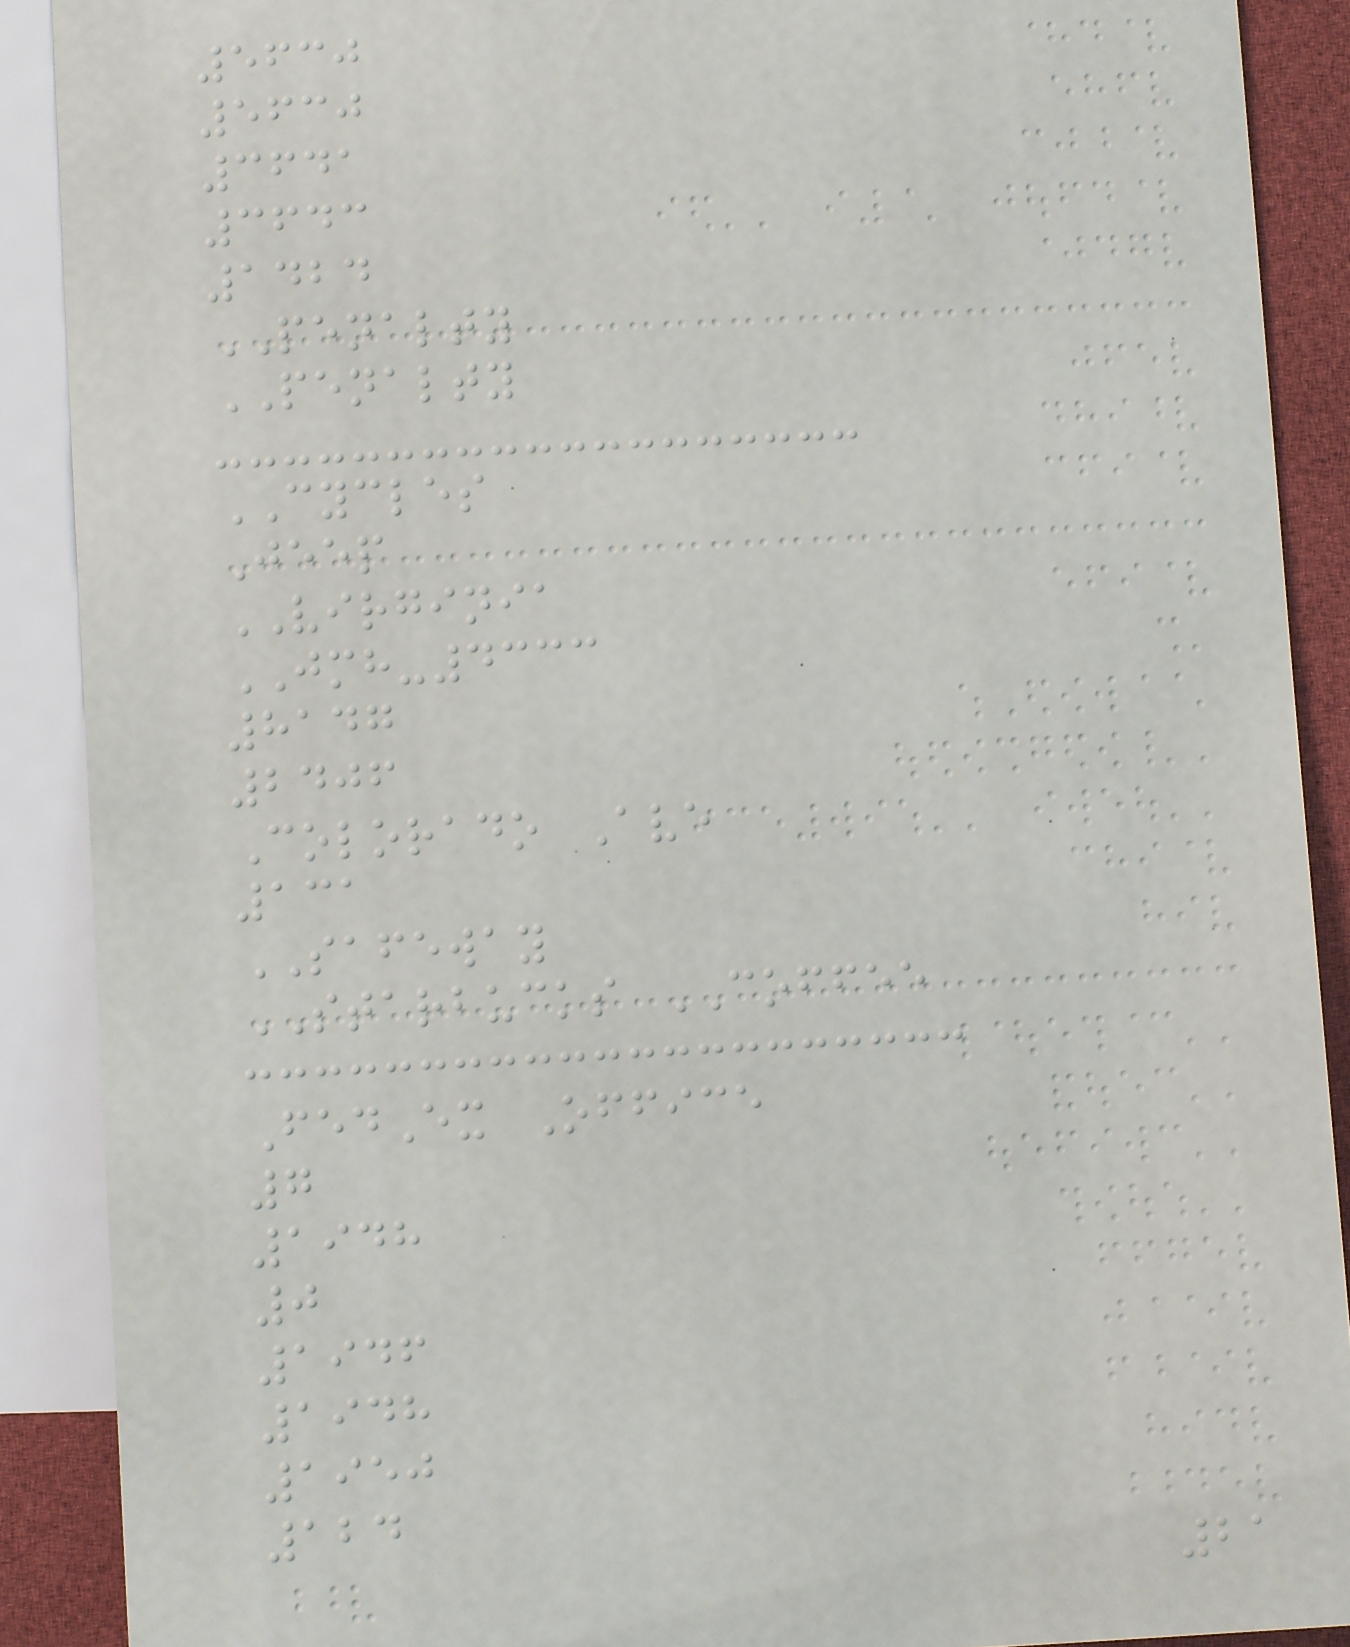5630
5630
3641
3643
1424
PENALTY
PENALTY
CYCLES
Jeep
VIRGINIA
JMH-4333
8147
2406
Colorado Ave
131
SAFEWAY
STARBUCKS COFFEE
FedEx Office
7
1948
0
1946
1948
1950
124
21
